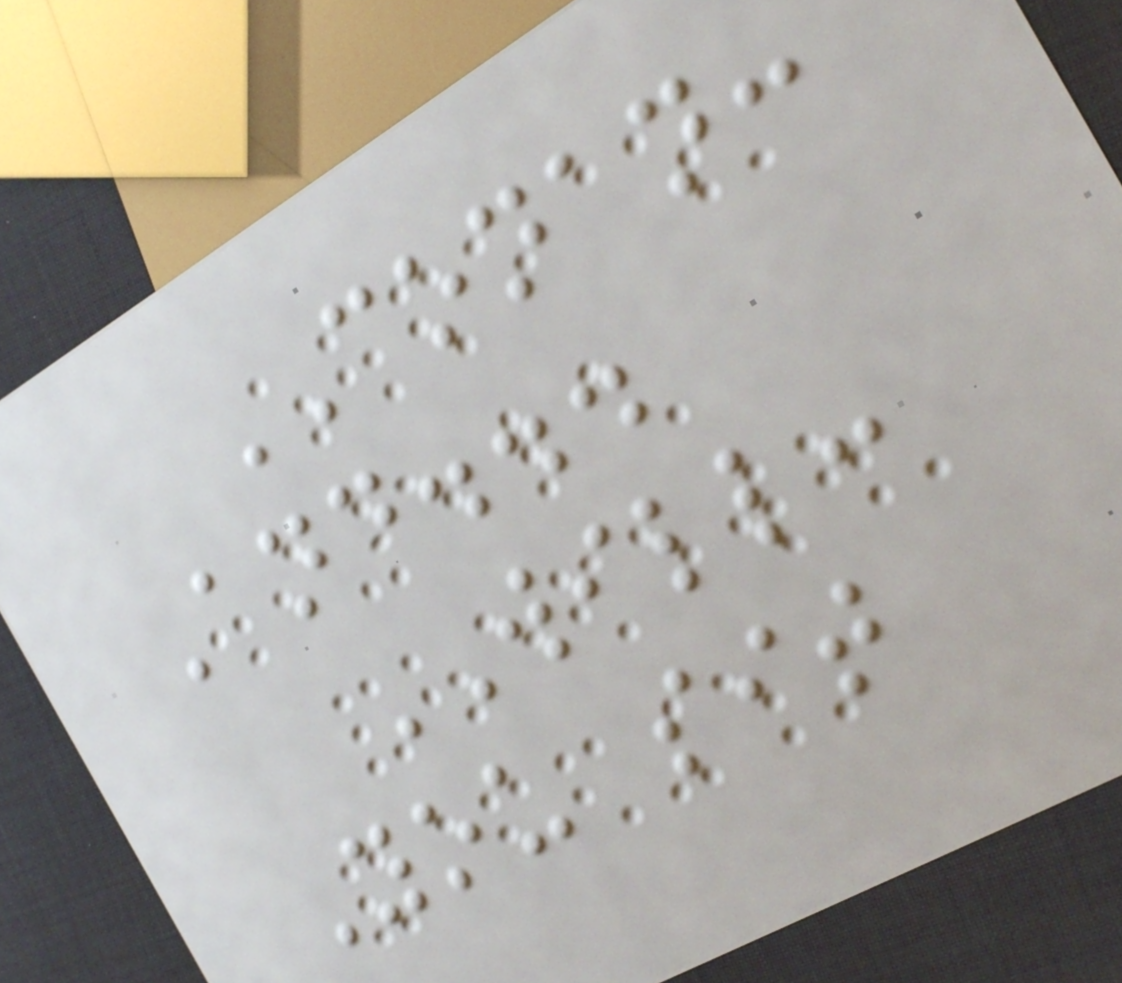CONAN:
And...
WILL:
You sit
